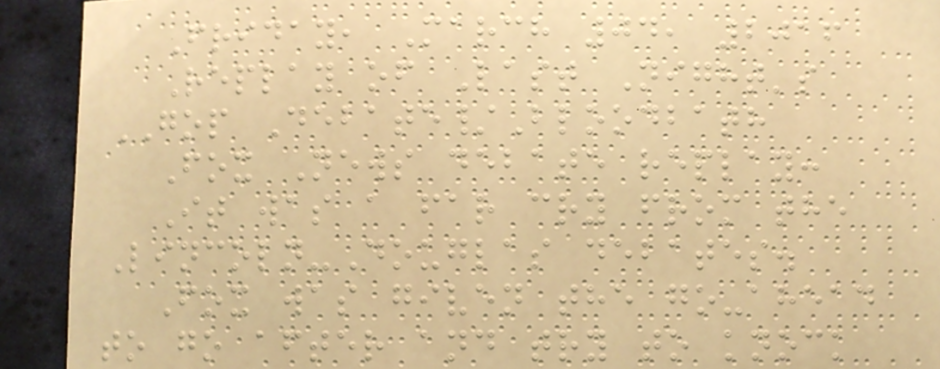Friday, March 04, 2016
Replay of Last Night's
GOP Debate/Bloodbath
Fox News debate replay:
It was a far cry from the
Lincoln-Douglas debates.
Fox was given the go-ahead
to go after and try to knock
